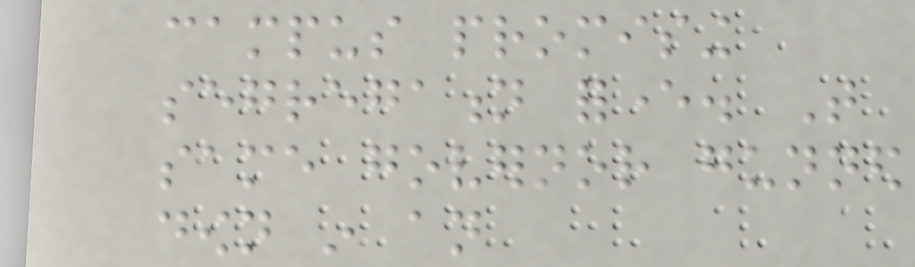campus promising
segregation forever. That
same governor gunned
down in an
